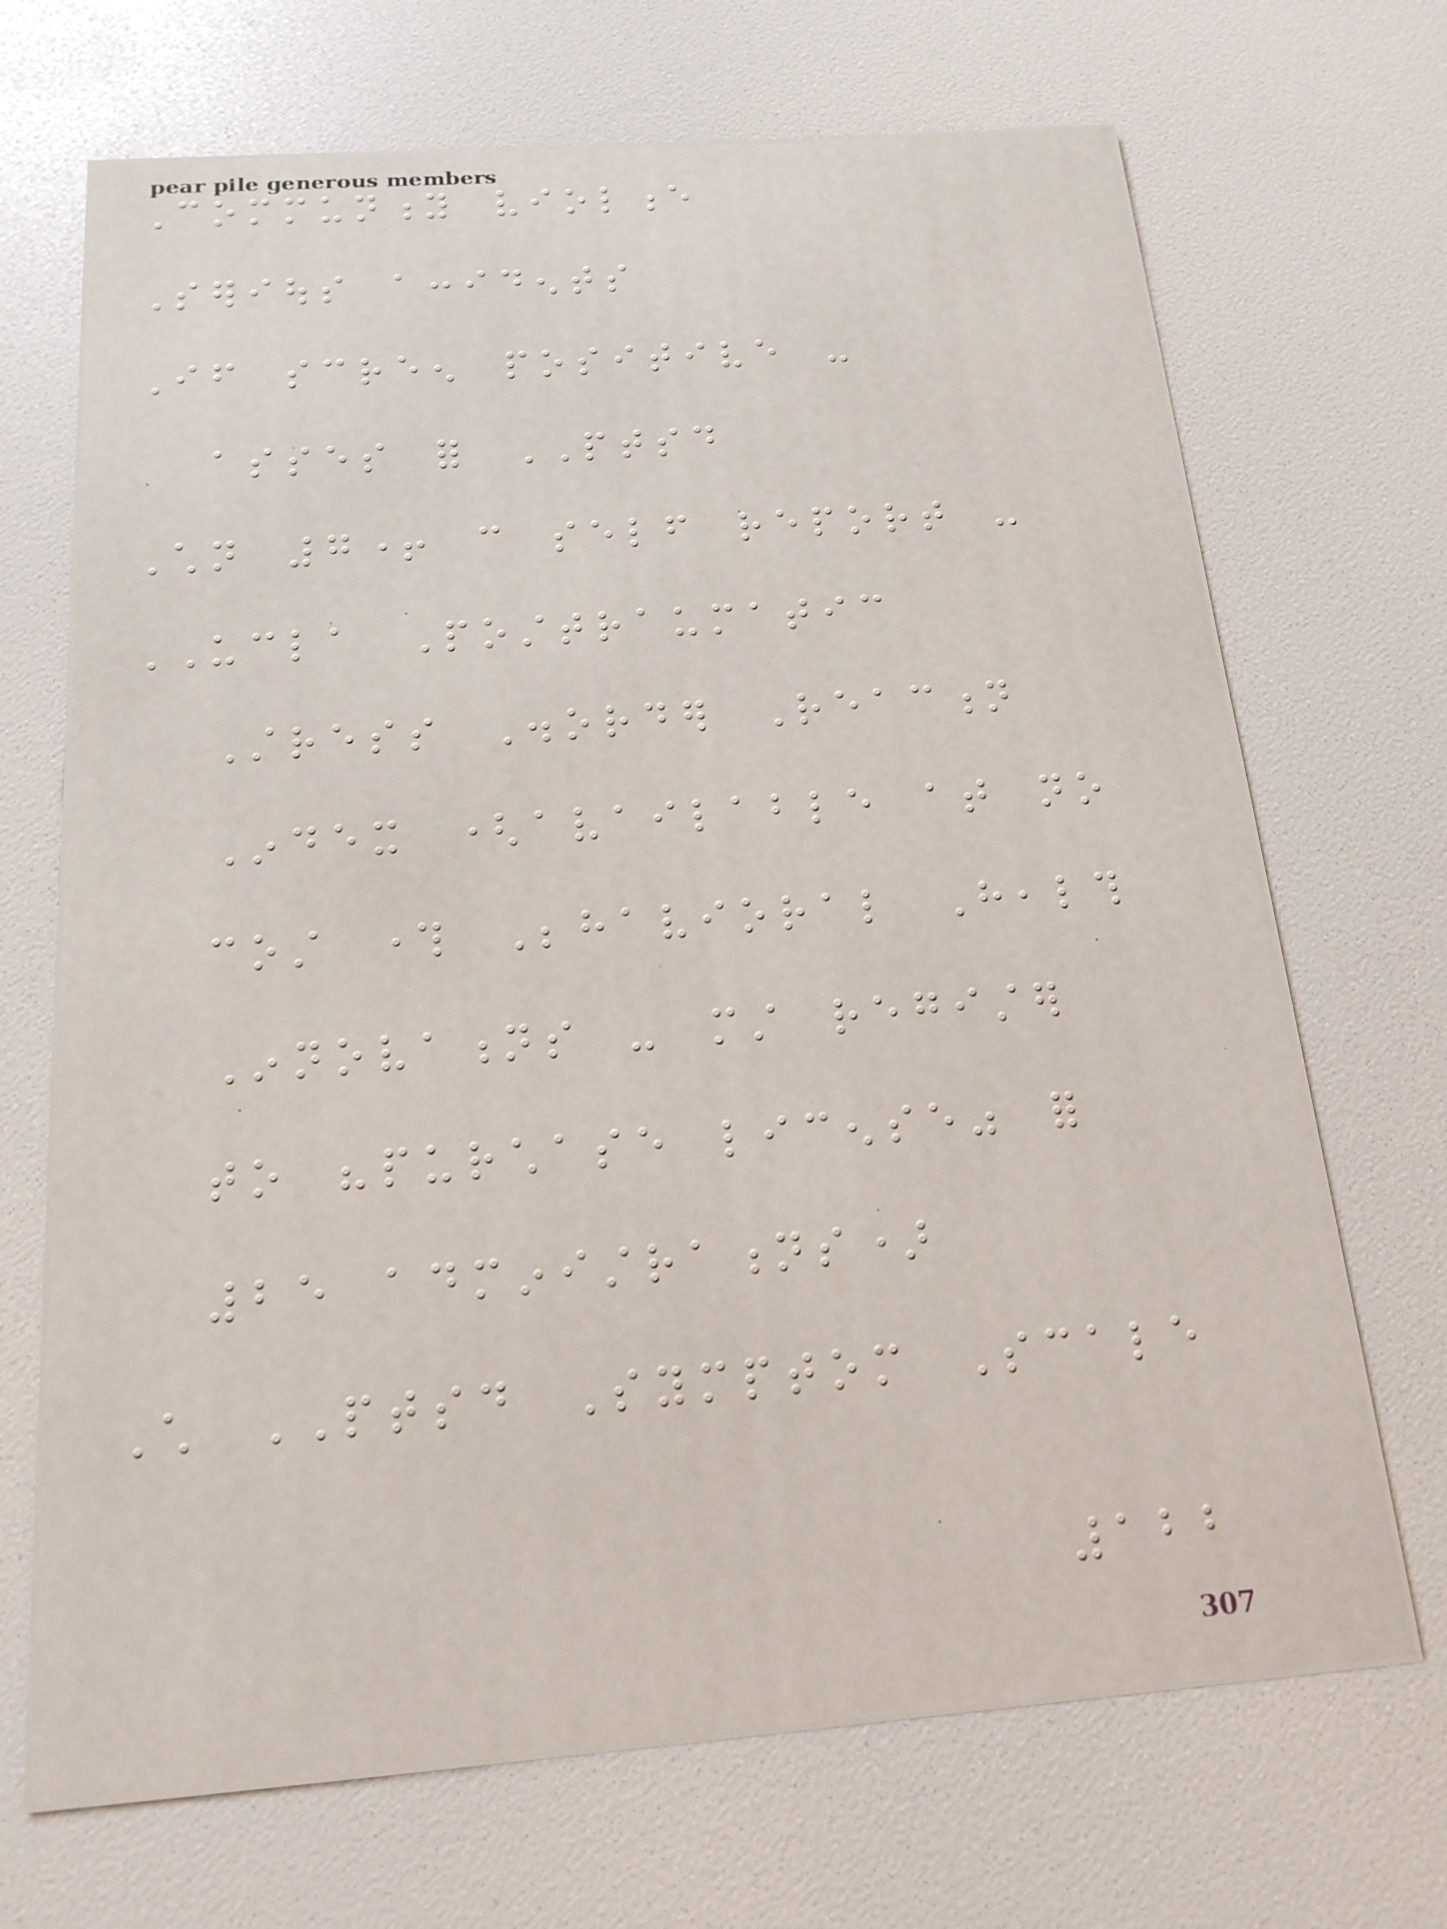Community violence
Serious accidents
If screen positive -
asses for PTSD
Children 7+ can self report -
UCLA Posttraumatic
Stress Disorder Reaction
Index (available at no
cost through Behavioral Health
Innovations - must register
to "purchase license" for
25 administrations)
Child PTSD Symptom Scale
122
